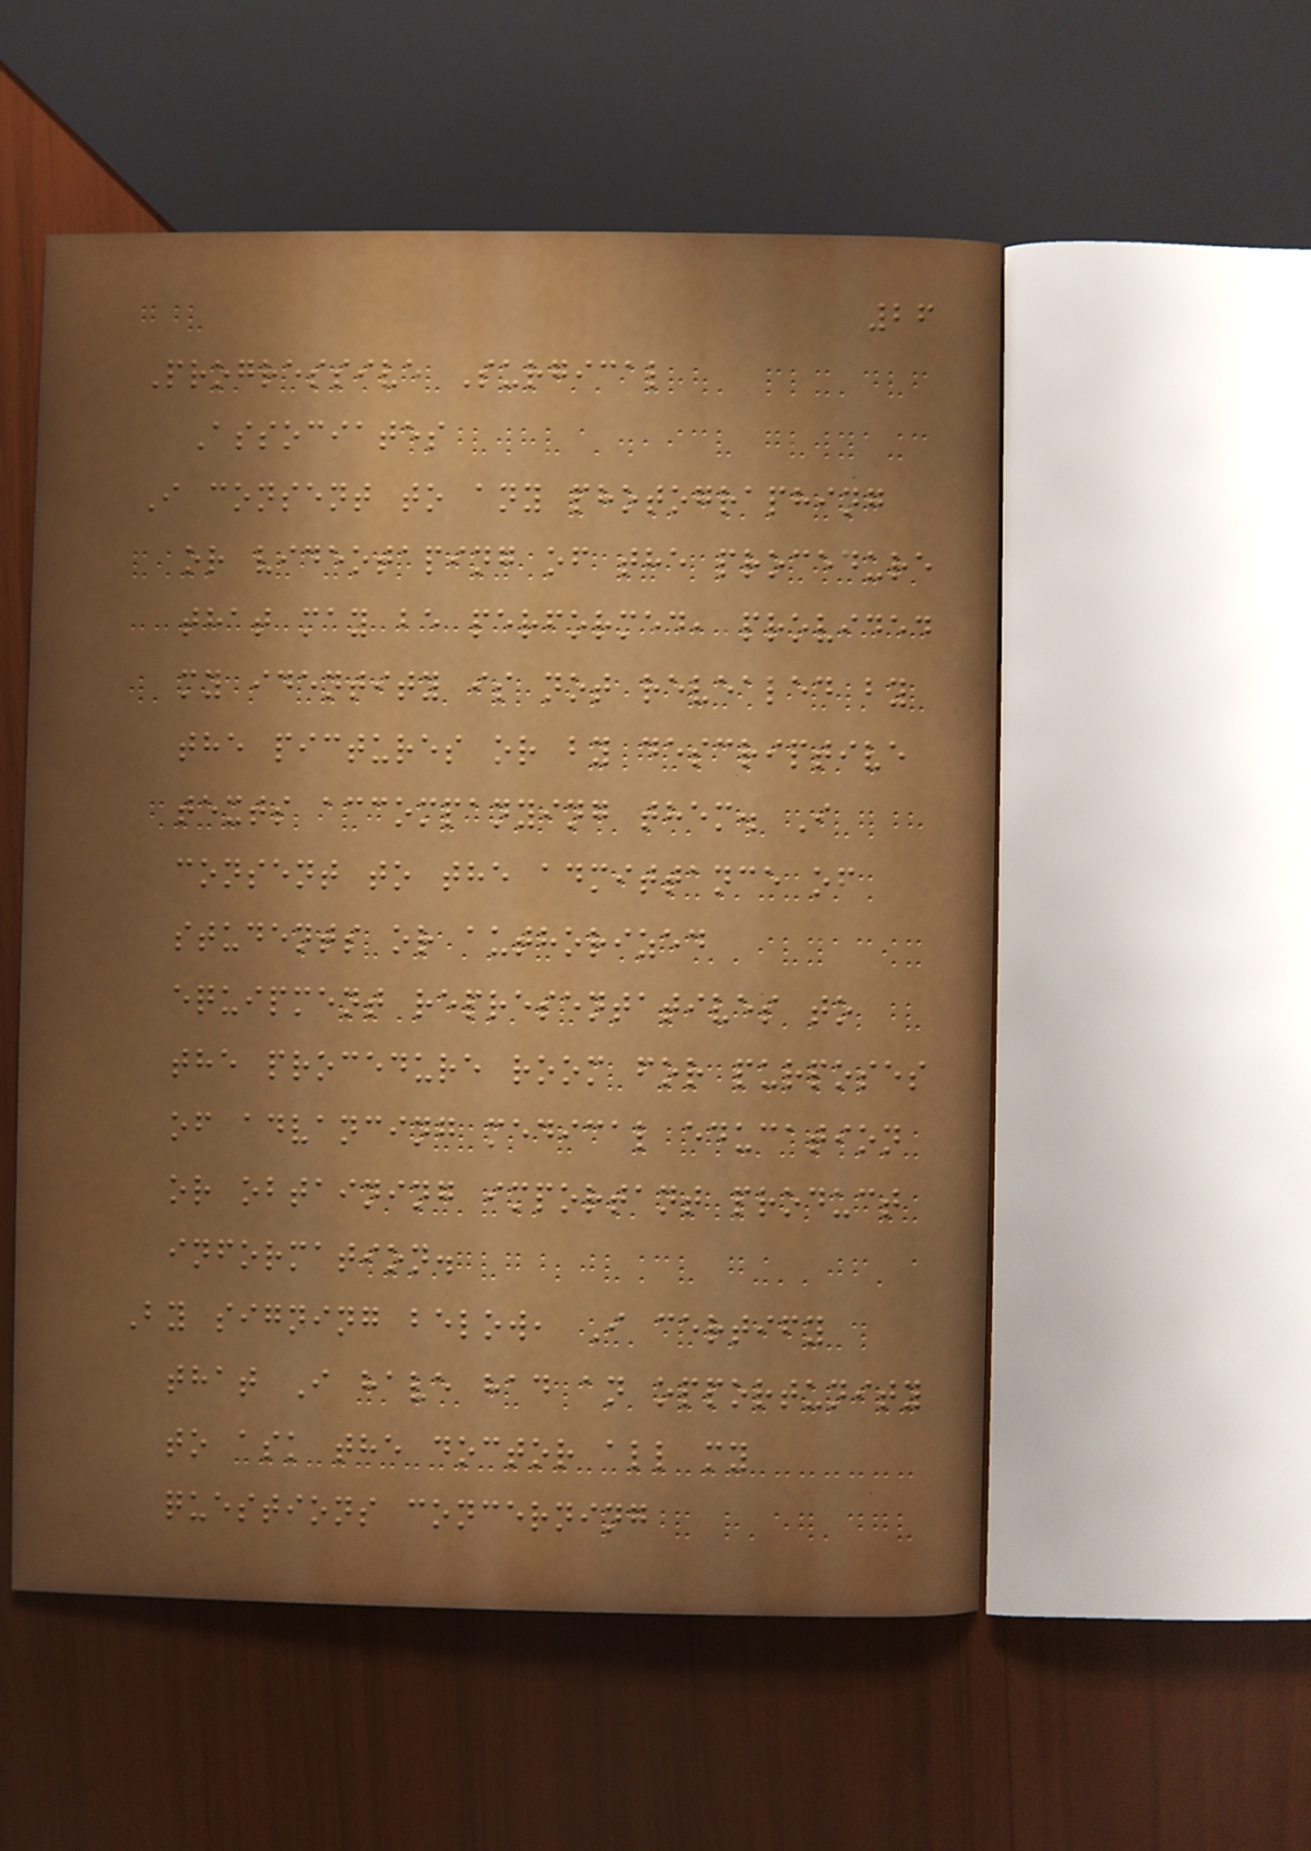26
Progressive Surgical
Associates
I consent to any photographing
or videotaping of the procedure
that may be performed, provided
my identity is not revealed by
the pictures or by descriptive
texts accompanying them. I
consent to the admittance of
students or authorized
equipment representatives to
the procedure room for purposes
of advancing medical education
or obtaining important product
information.
By signing below, I certify
that I have had an opportunity
to ask the doctor all my
questions concerning
